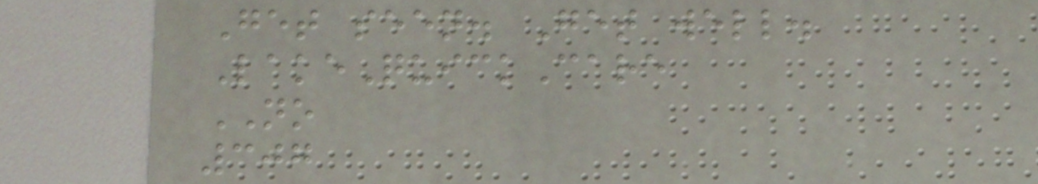Get seen. Get well.
LakeQuickCare
NO
307
